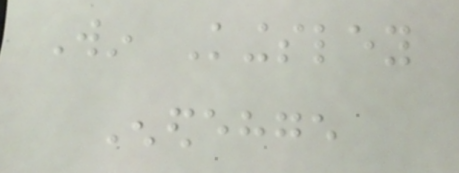Win Kingsley
Enedehge
